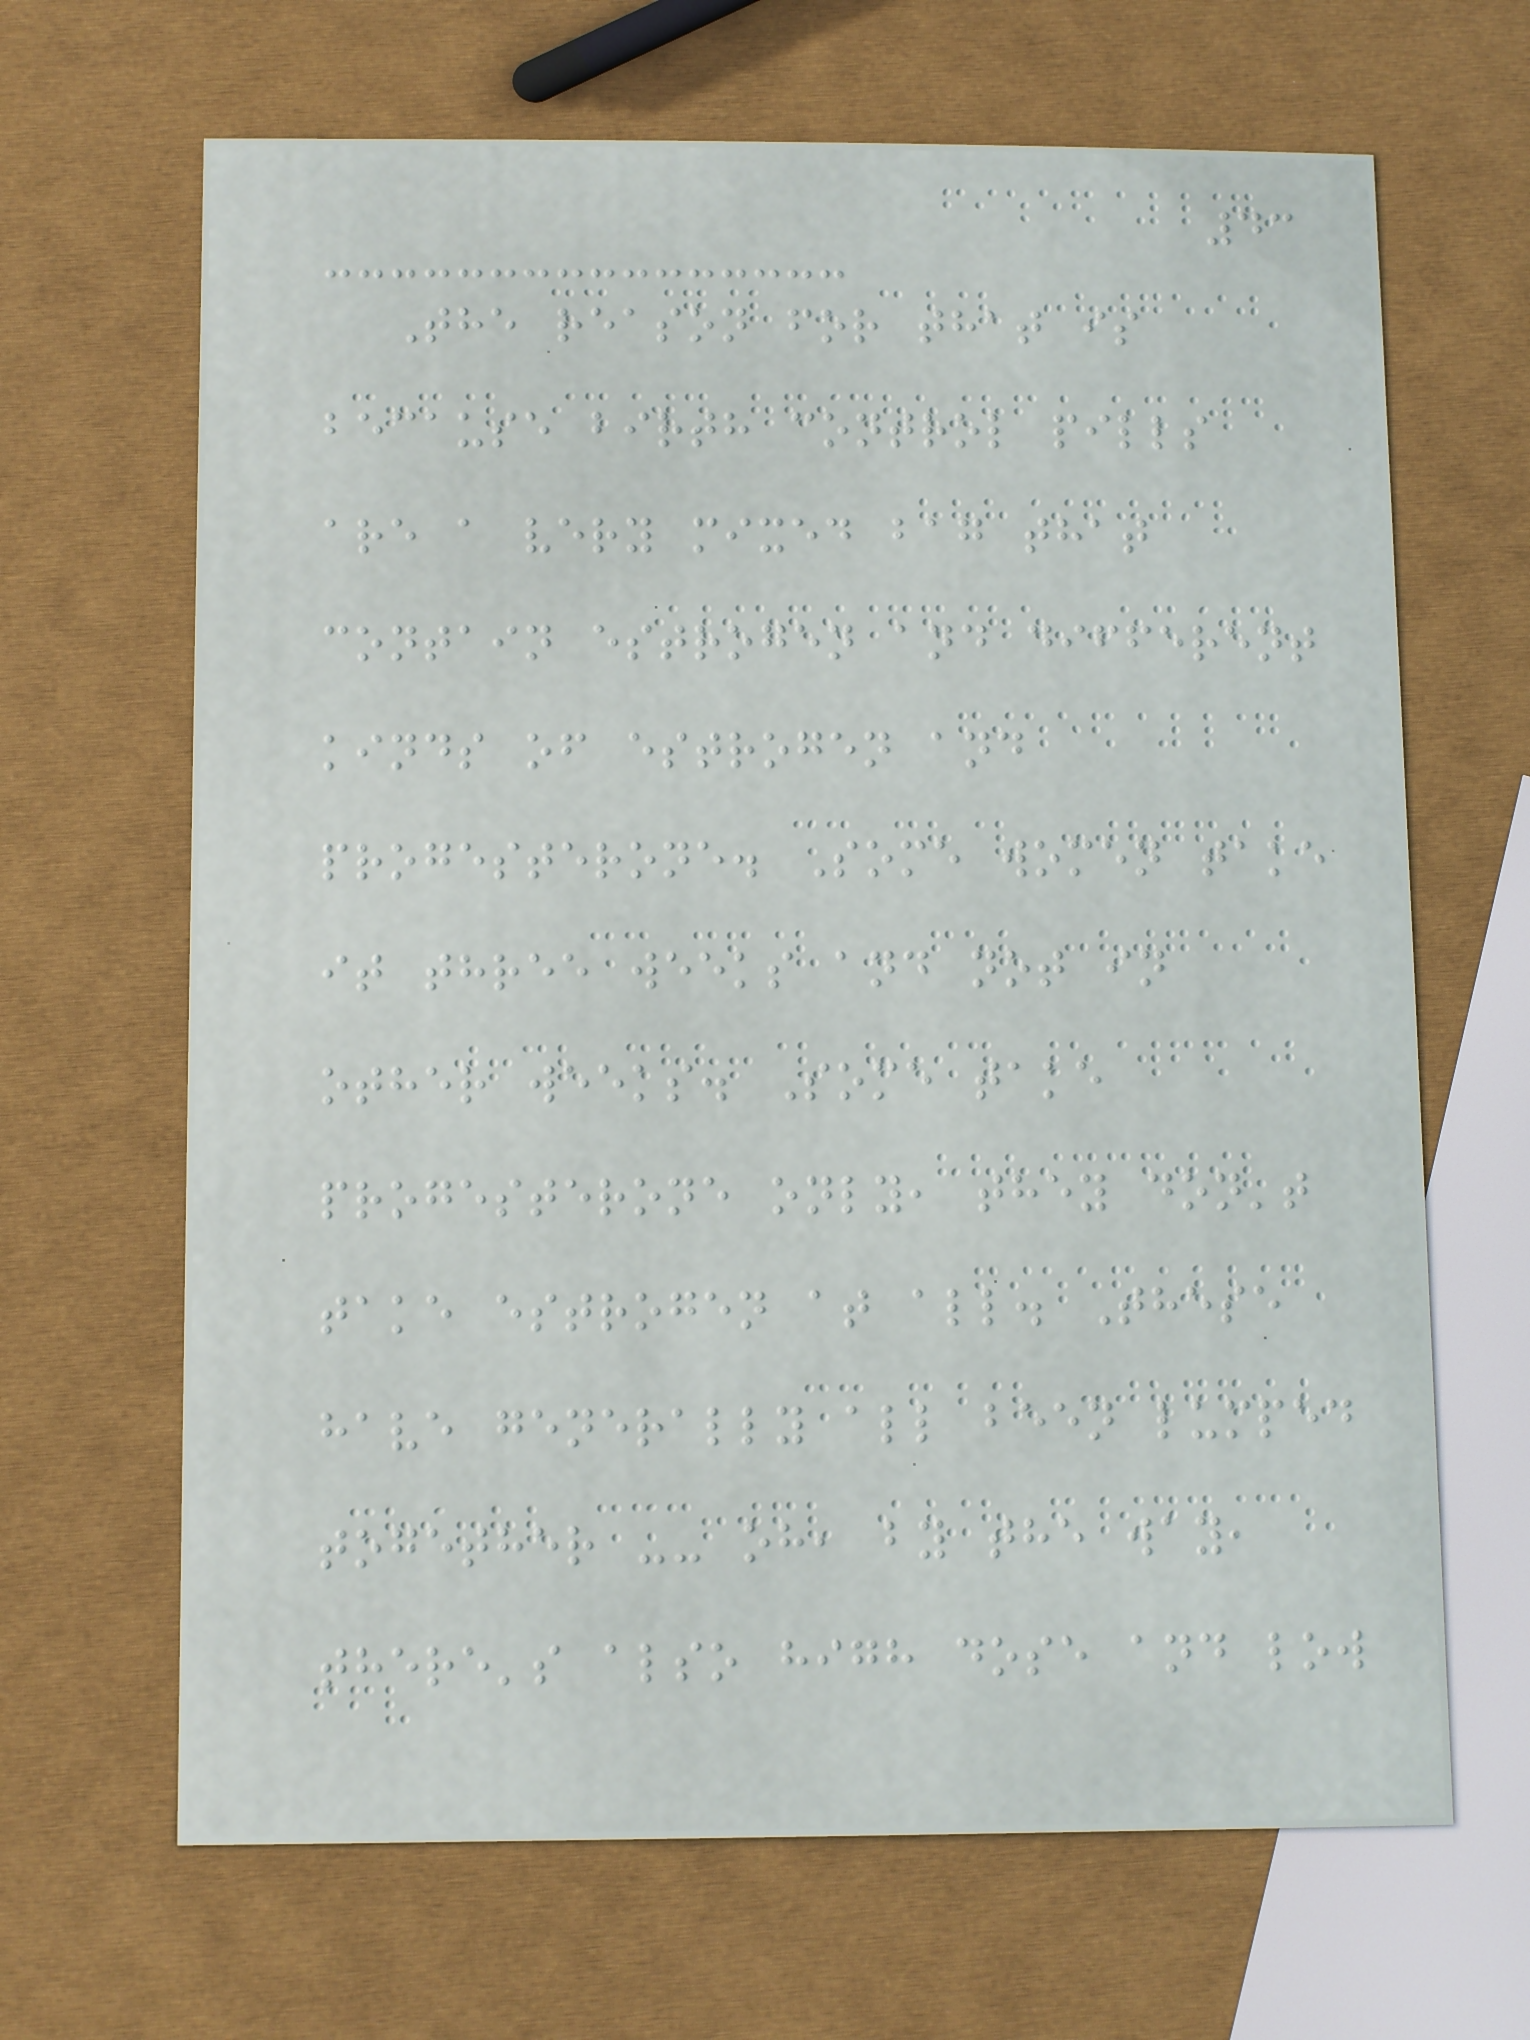43
The reason for that is
because birth control pills
are a very mixed bag that
contain estrogen and different
kinds of estrogen and
progesterone. Some women take
it three weeks and not in
other weeks. Some take
progesterone only, they don't
take estrogen at all. These
have generally all been lumped
together -- oh, by the way,
there's also high dose and low
